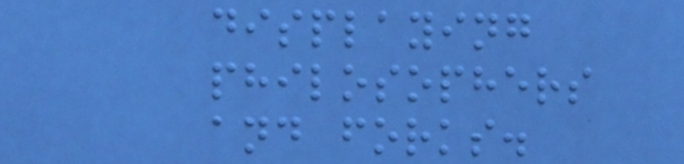displaying
philosophers
and forks.
